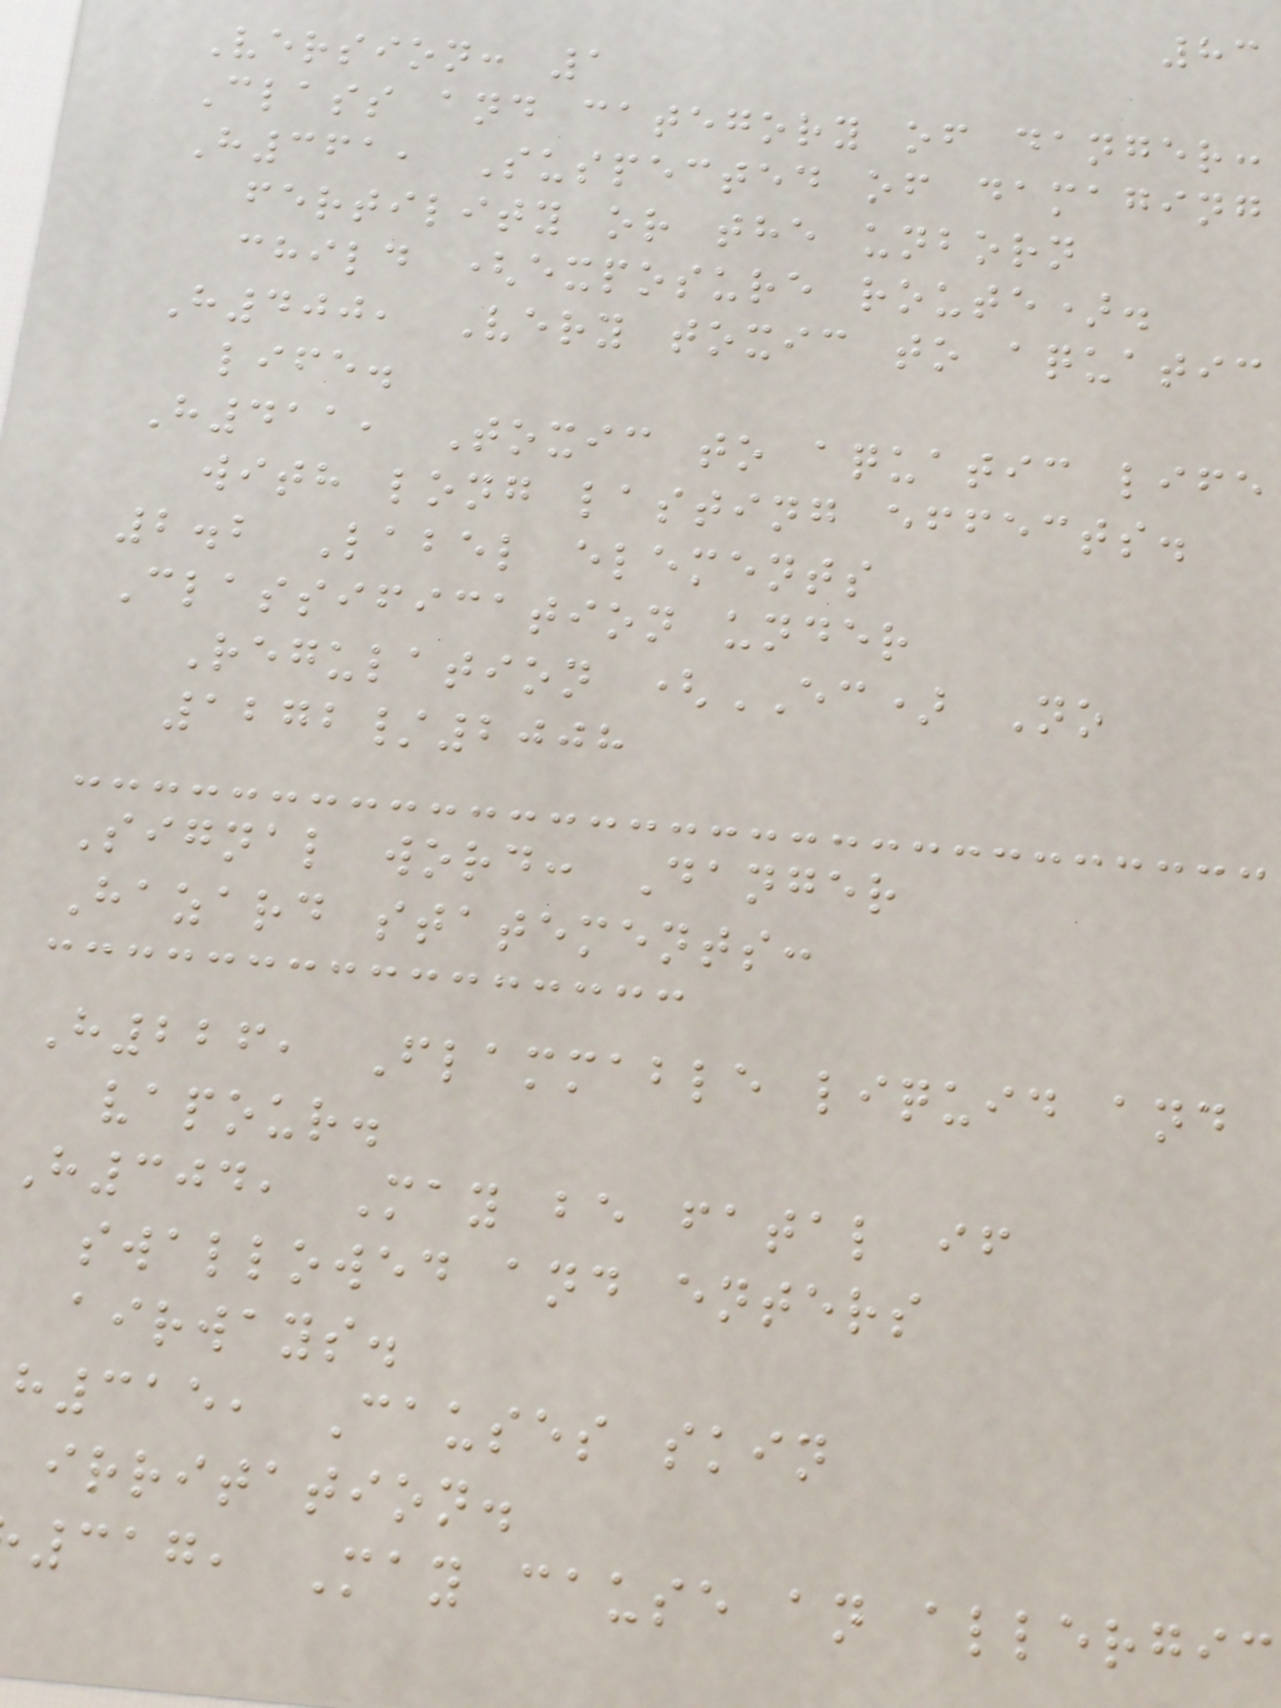83
Version: 1
Class and category of danger:
H361, Suspected of damaging
fertility or the unborn
child (exposure route).
H400, Very toxic to aquatic
life.
H411, Toxic to aquatic life
with long lasting effects.
2.2 Label elements
Classification under
Regulation (EC) No
1272/2008
Signal word: Danger
Hazard statements:
H226, Flammable liquid and
vapour.
H304, May be fatal if
swallowed and enters
airways.
h315, Causes skin
irritation.
317, May cause an allergic
